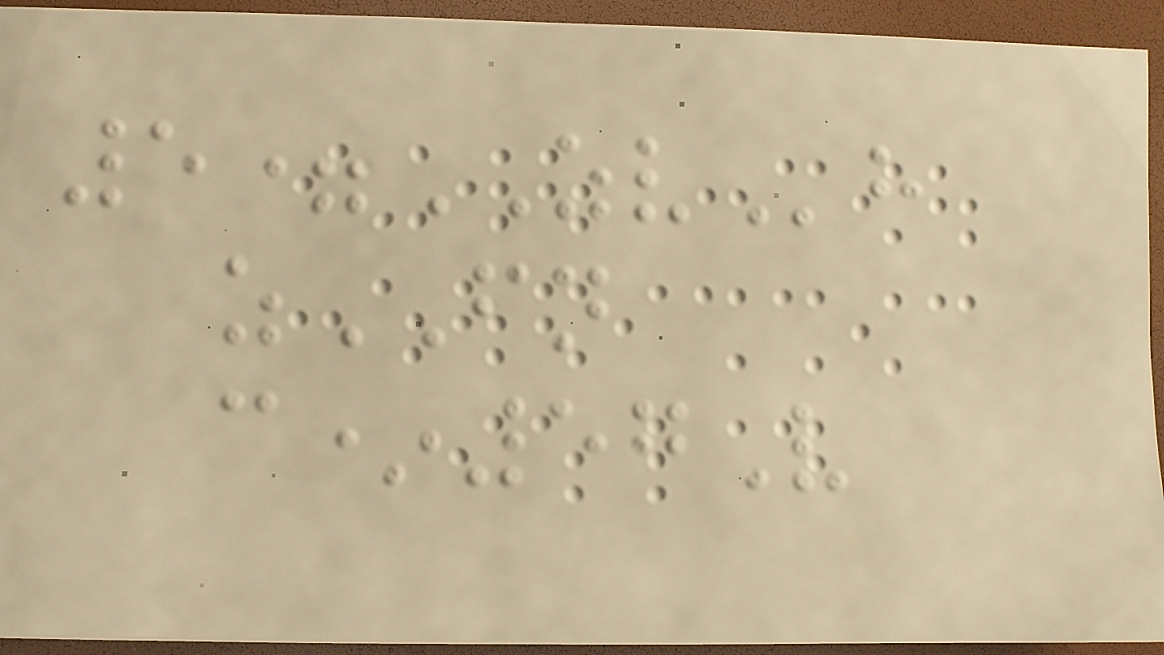5=ZVh
zFN
c*57V
